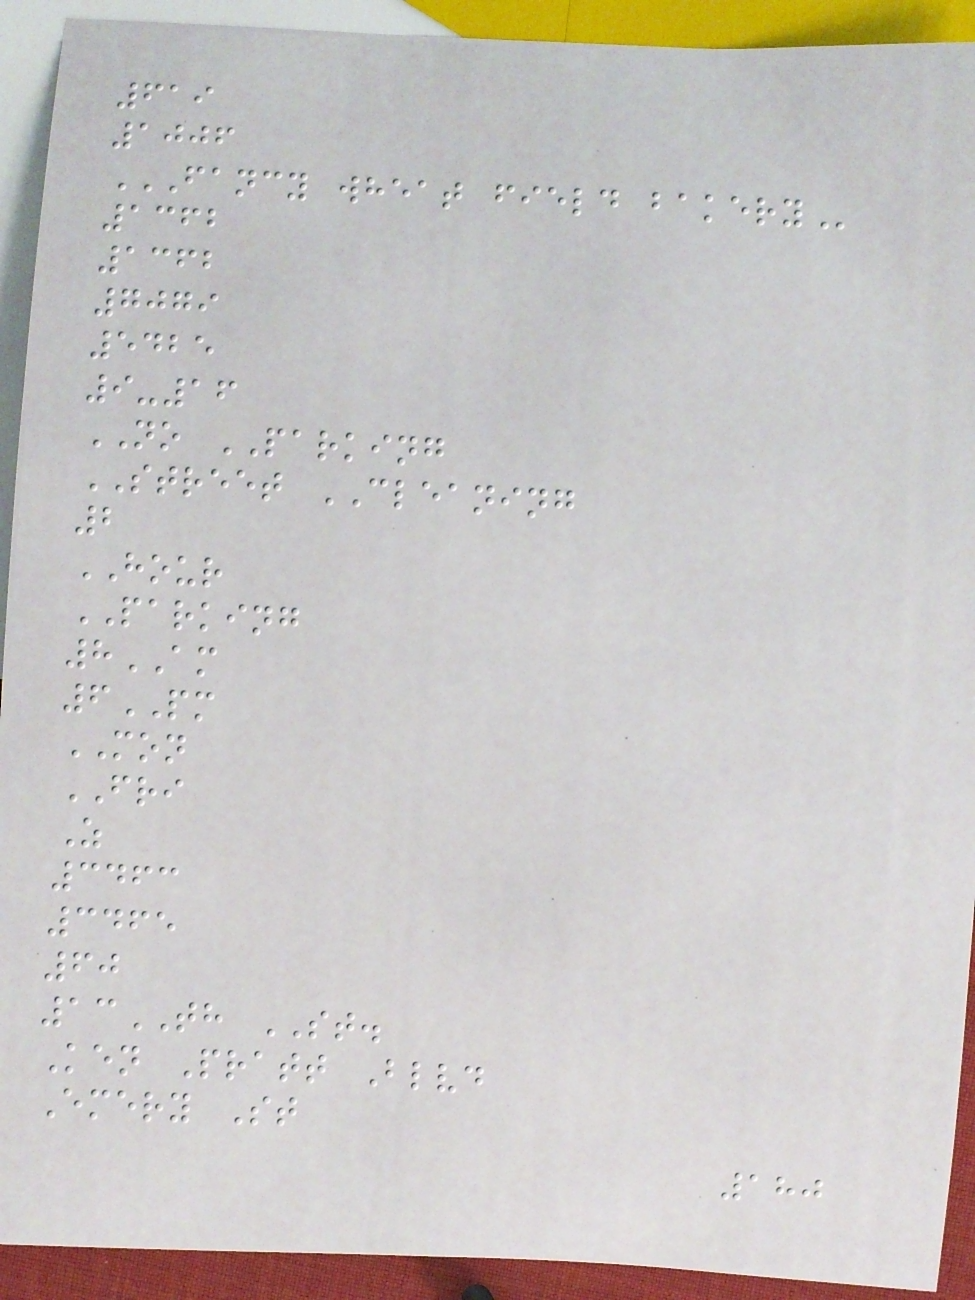619
1006
FANCY WHEAT FIELD BAKERY
1362
1362
7079
5425
9-16
NO PARKING
STREET CLEANING
2
HOUR
PARKING
8AM
6PM
MON
FRI
Z
3463
3465
60
13TH ST.
Ken Pratt Blvd
Emery St
180
